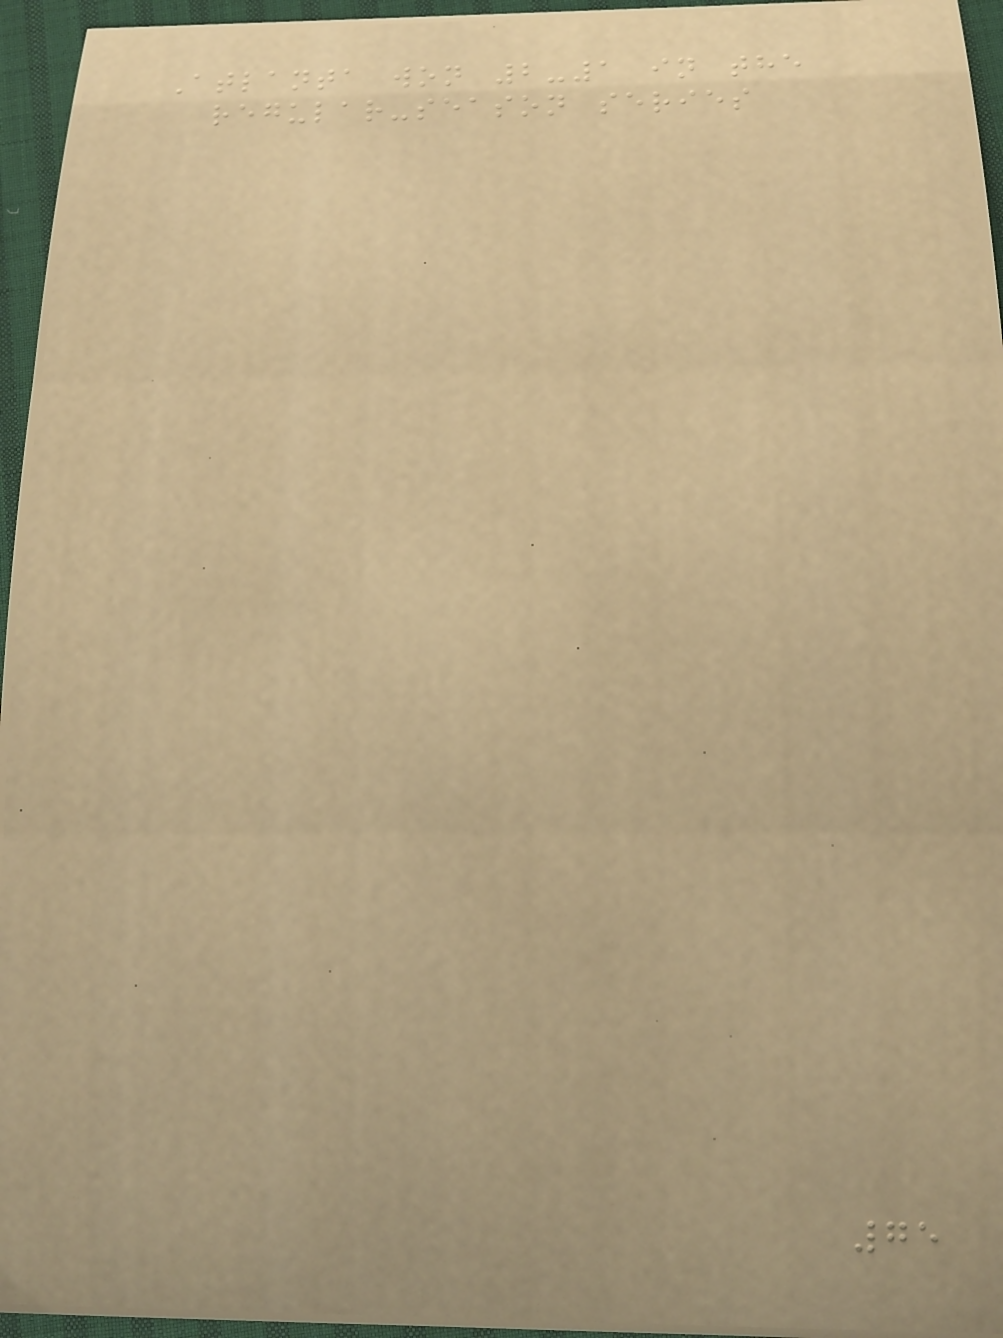Atlanta won 2-1 in the
regular-season series
75
